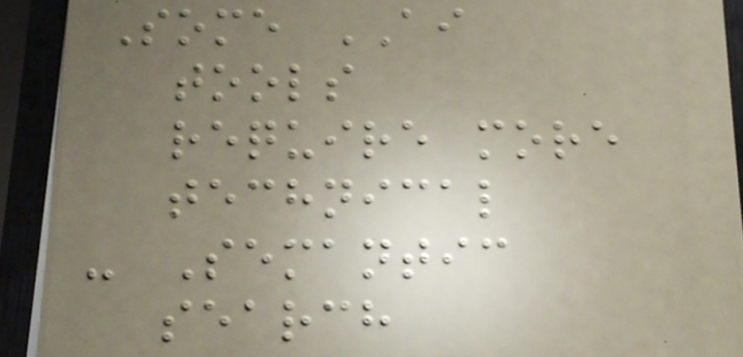Some AI
tools
require more
technical
- Semantic
search
